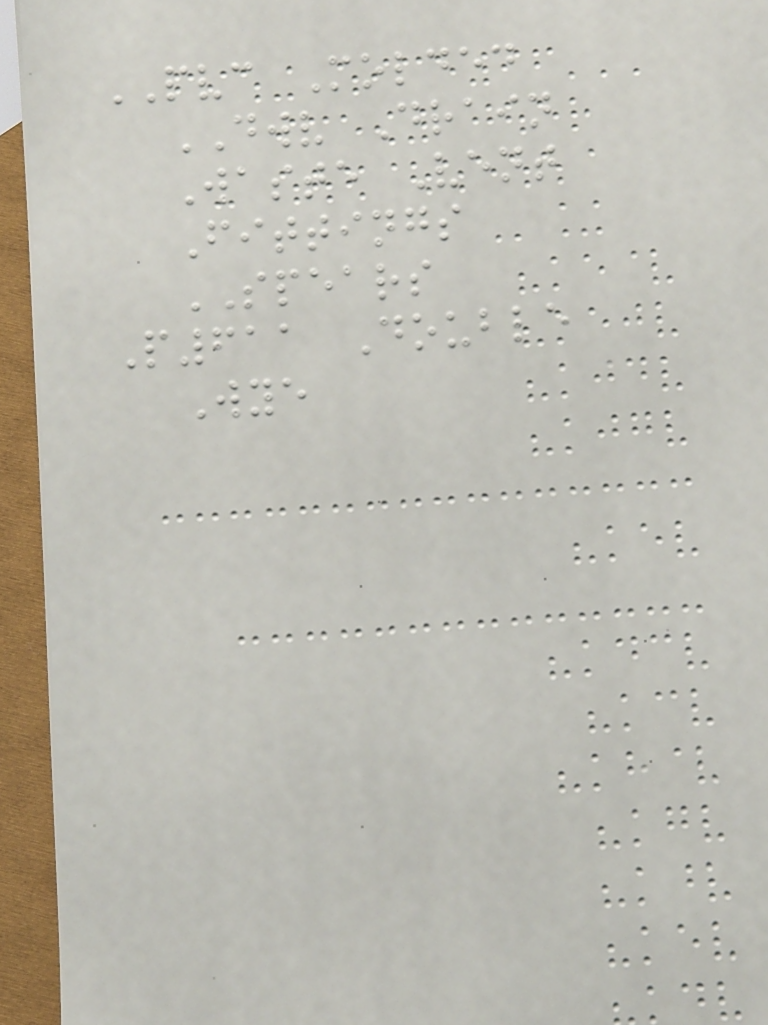PVC Molded
DWV Drain
Waste Vent
Fittings
SPEARS
P611 Double
Wye
